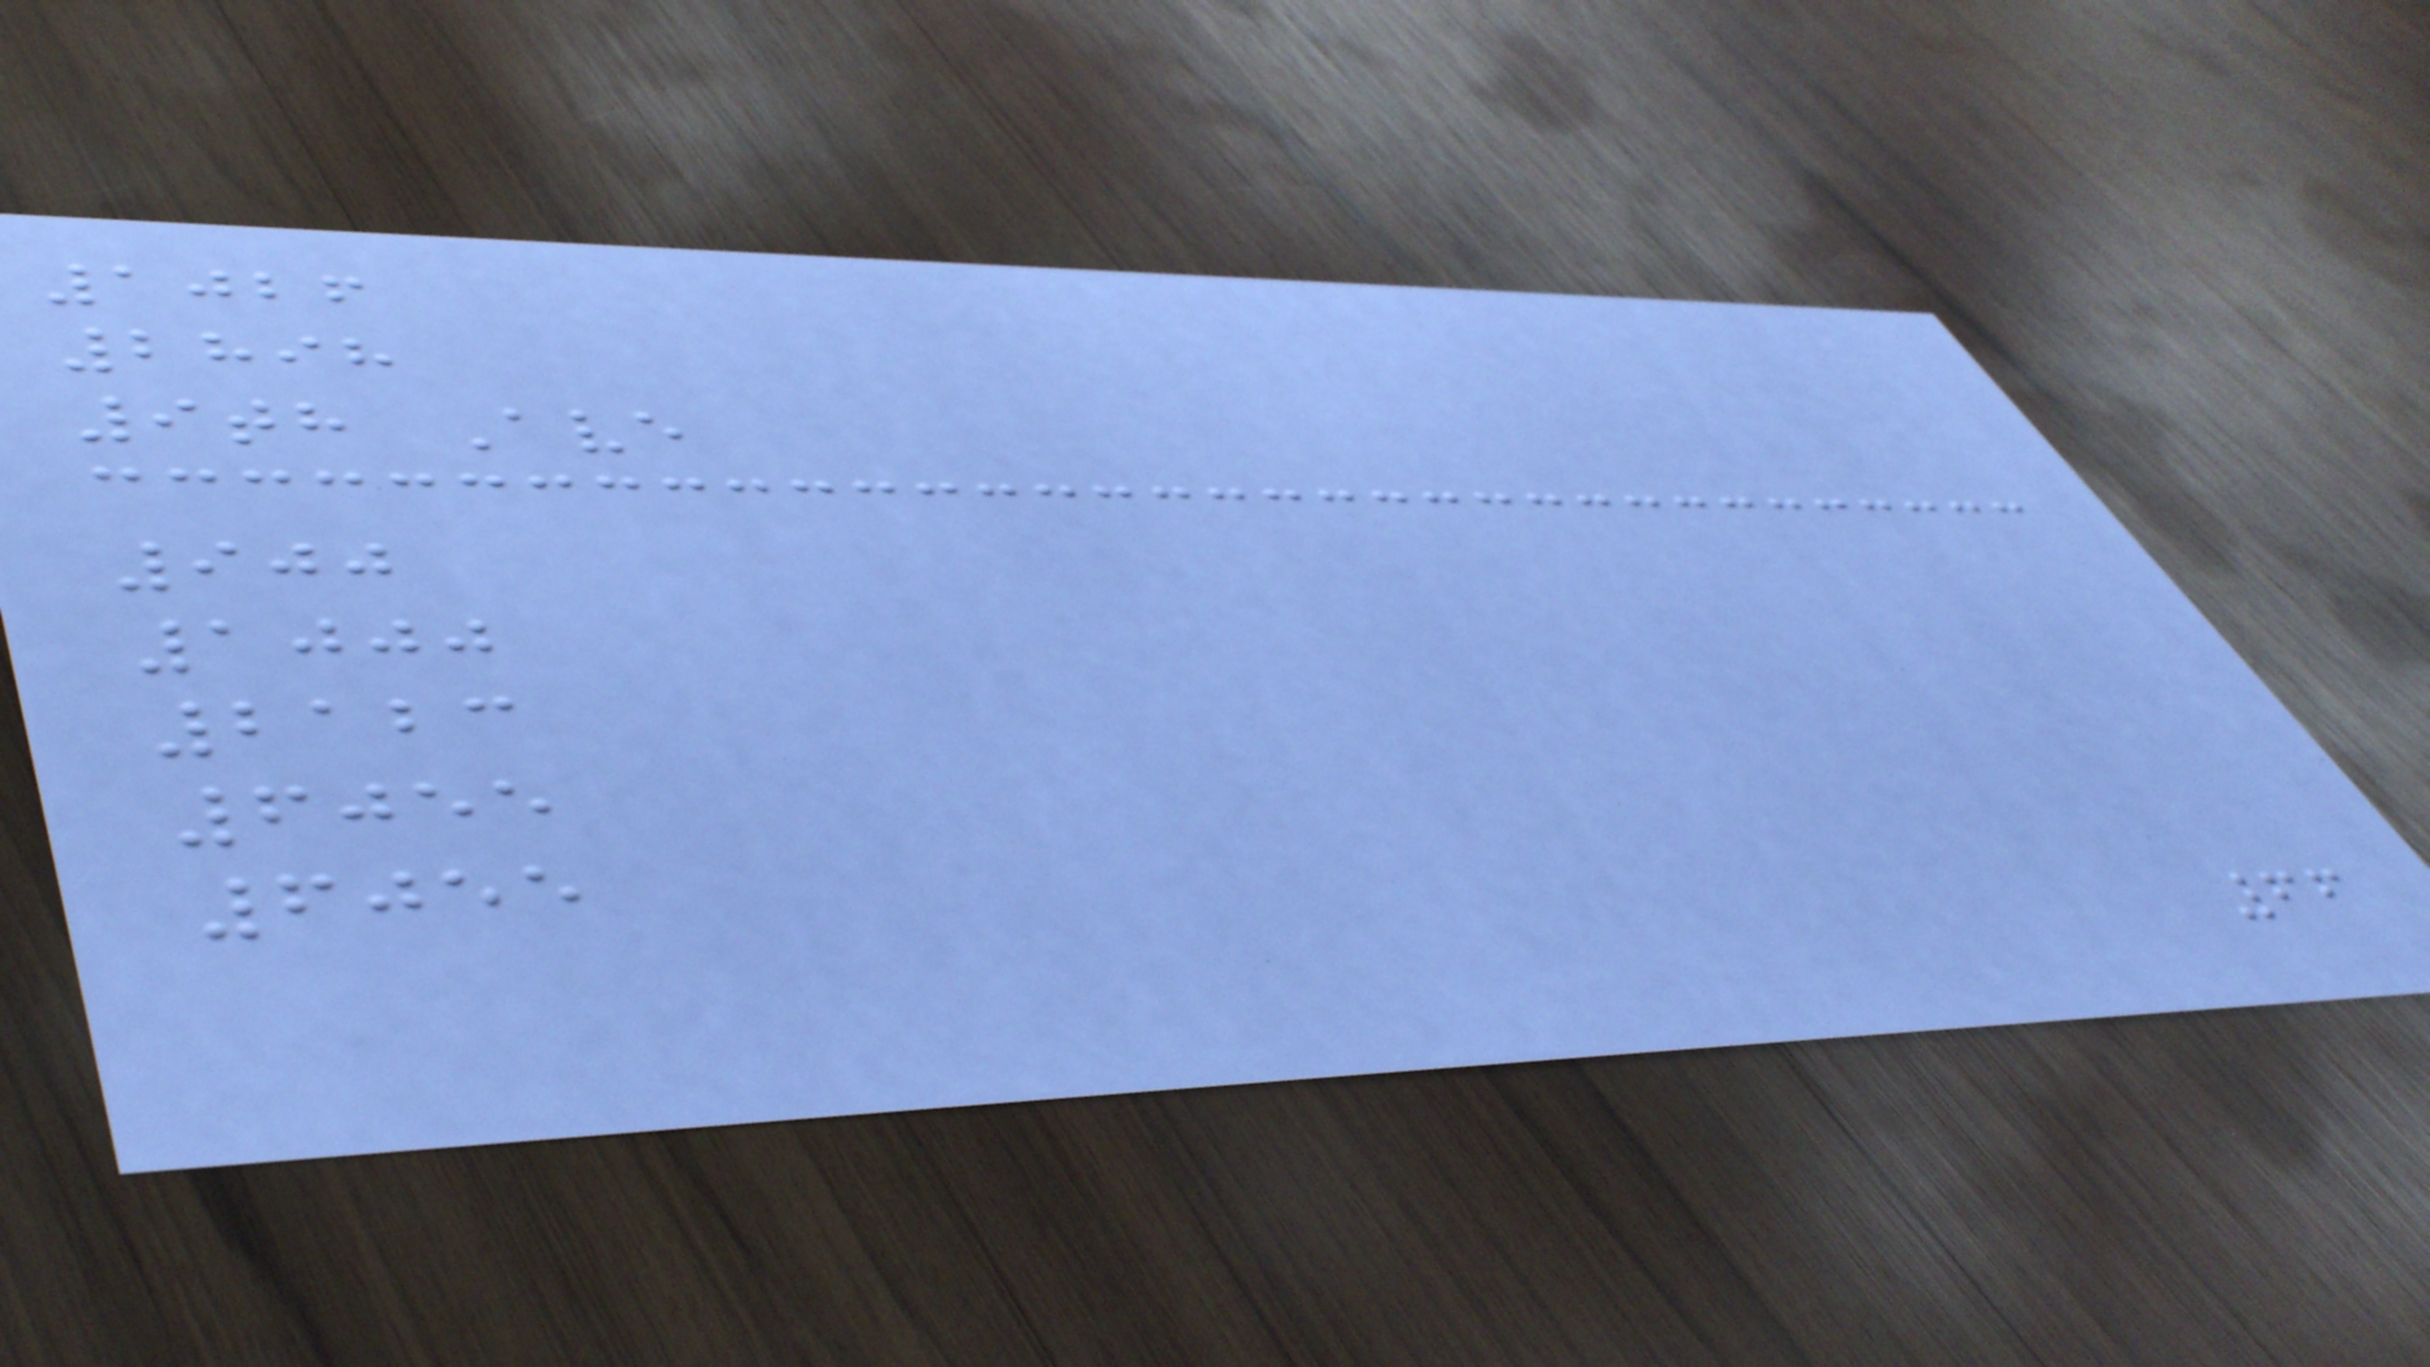1026
2898
9th Ave
900
1000
2123
6055
6055
66
